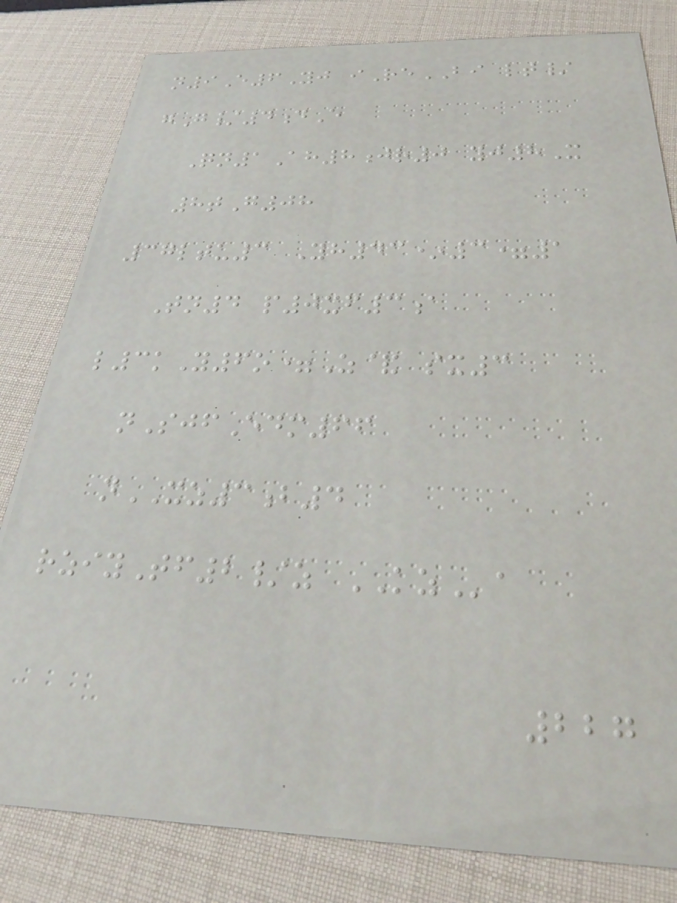n9E6Yj iReBI lt/
gG/4dE
Qn1Ah8jr0 yj8X
8tG08
37ltu3 Yh43*3=1
Tn4 p0xf3a
l3kY6o=Z& sx3
nSjfEdm66
nXZ3b4
rziyTf2/z KZa
227
